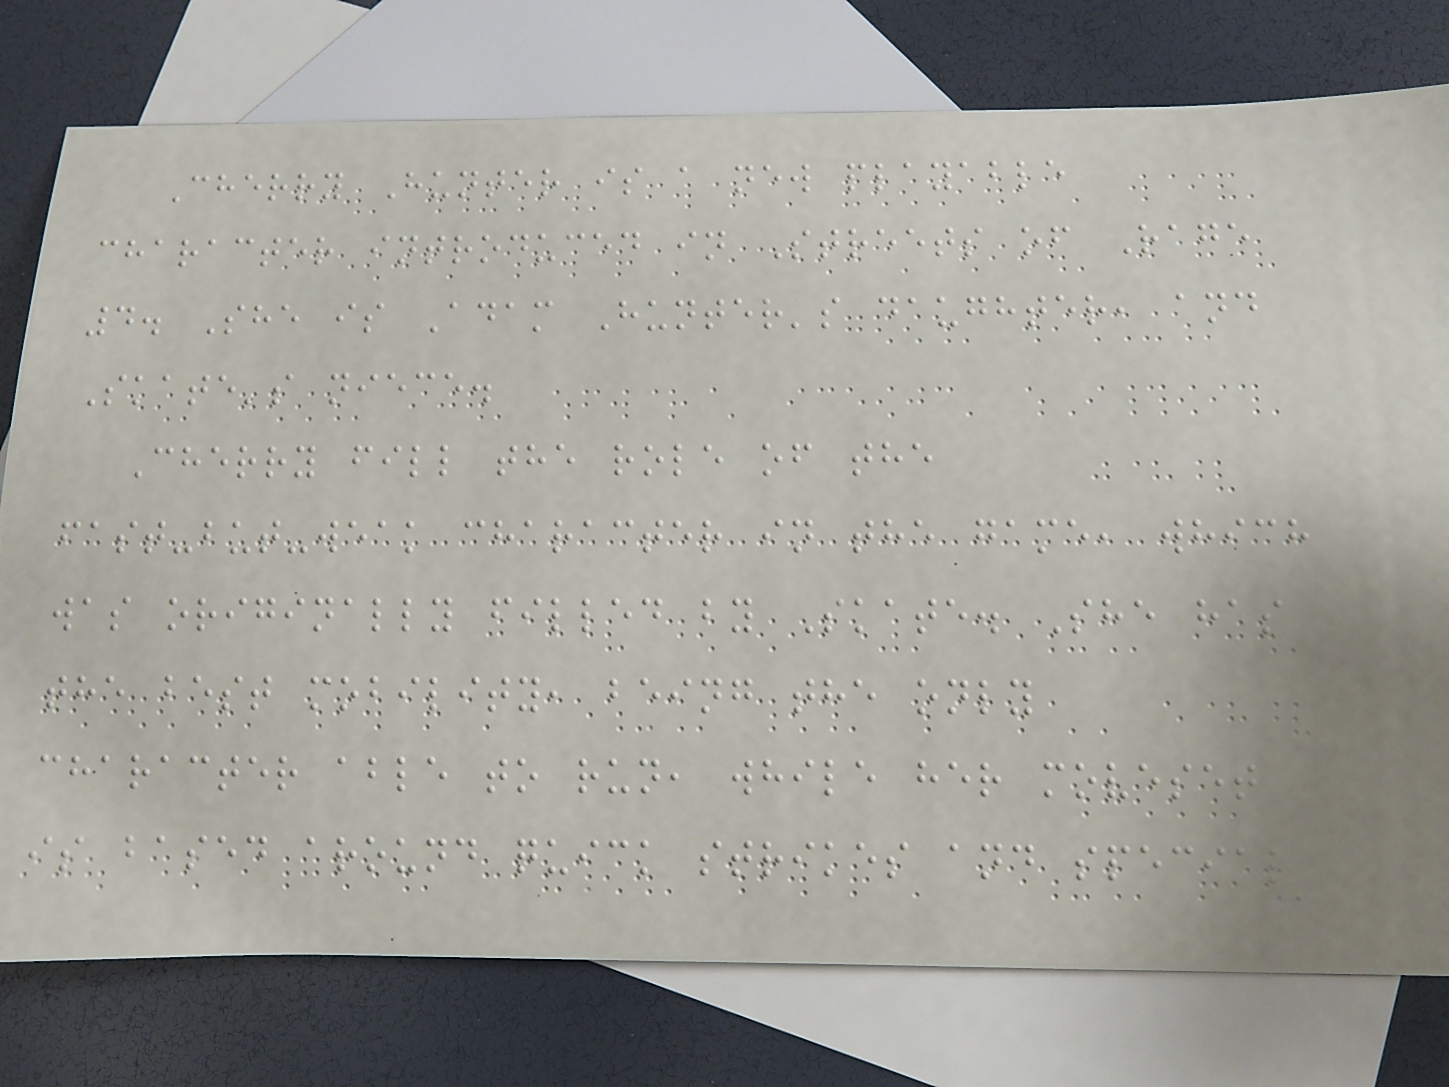Cherry Hunter is a new playable
character introduced in Streets of Rage
4. She is Adam Hunter's daughter, and
Skate's niece.
Cherry fill the role of the
fast-but-weak character in the game, which
was originally filled by Skate. She has
the best mobility, being the only
character able to run, while her moveset
is based around quick strikes and special
